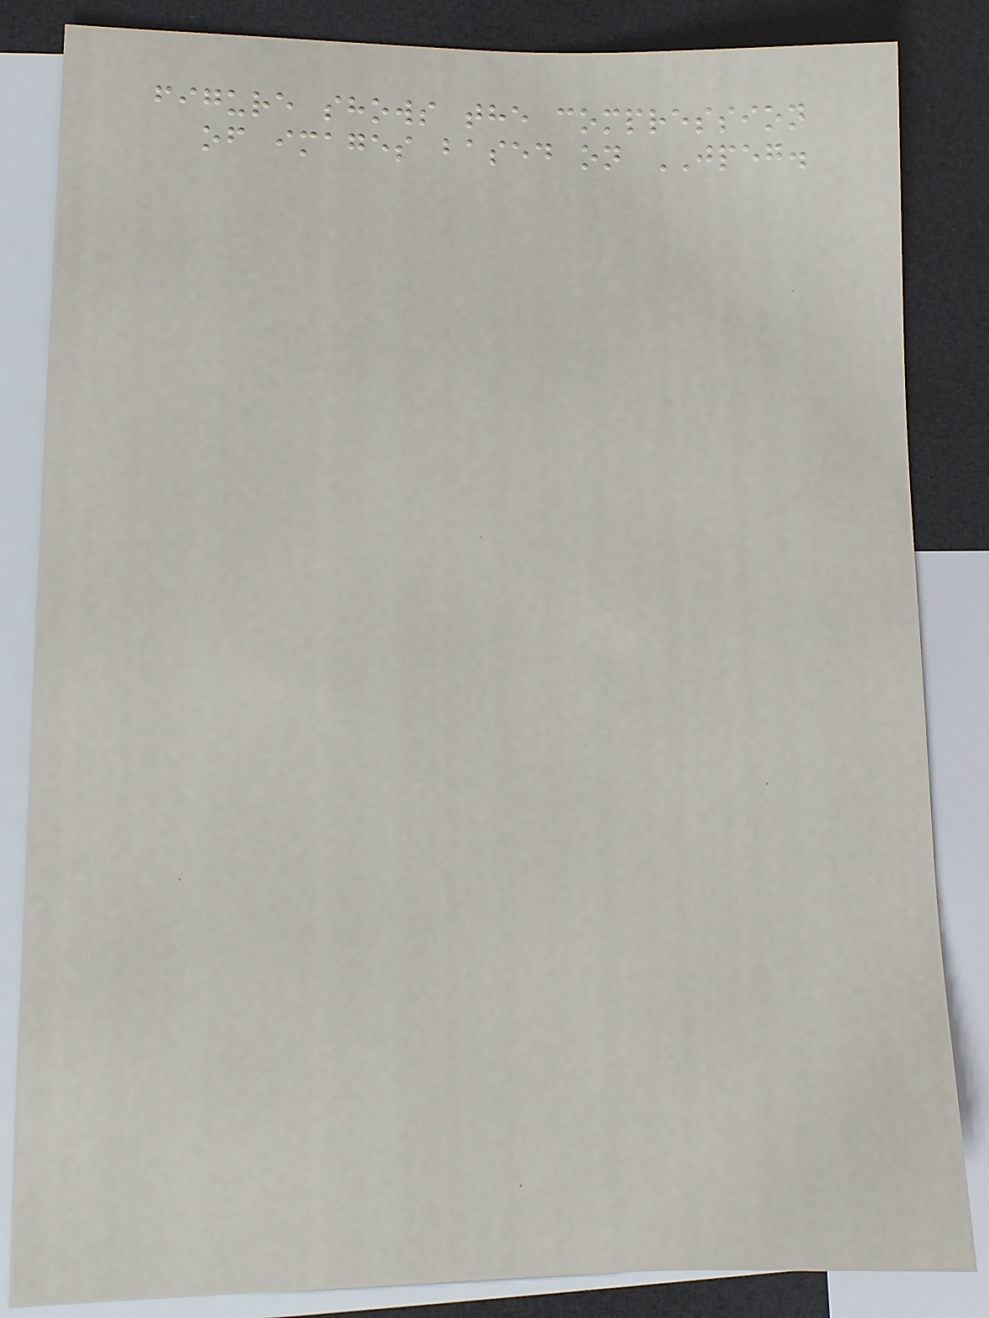figure shows the compression
of images based on JPEG.
